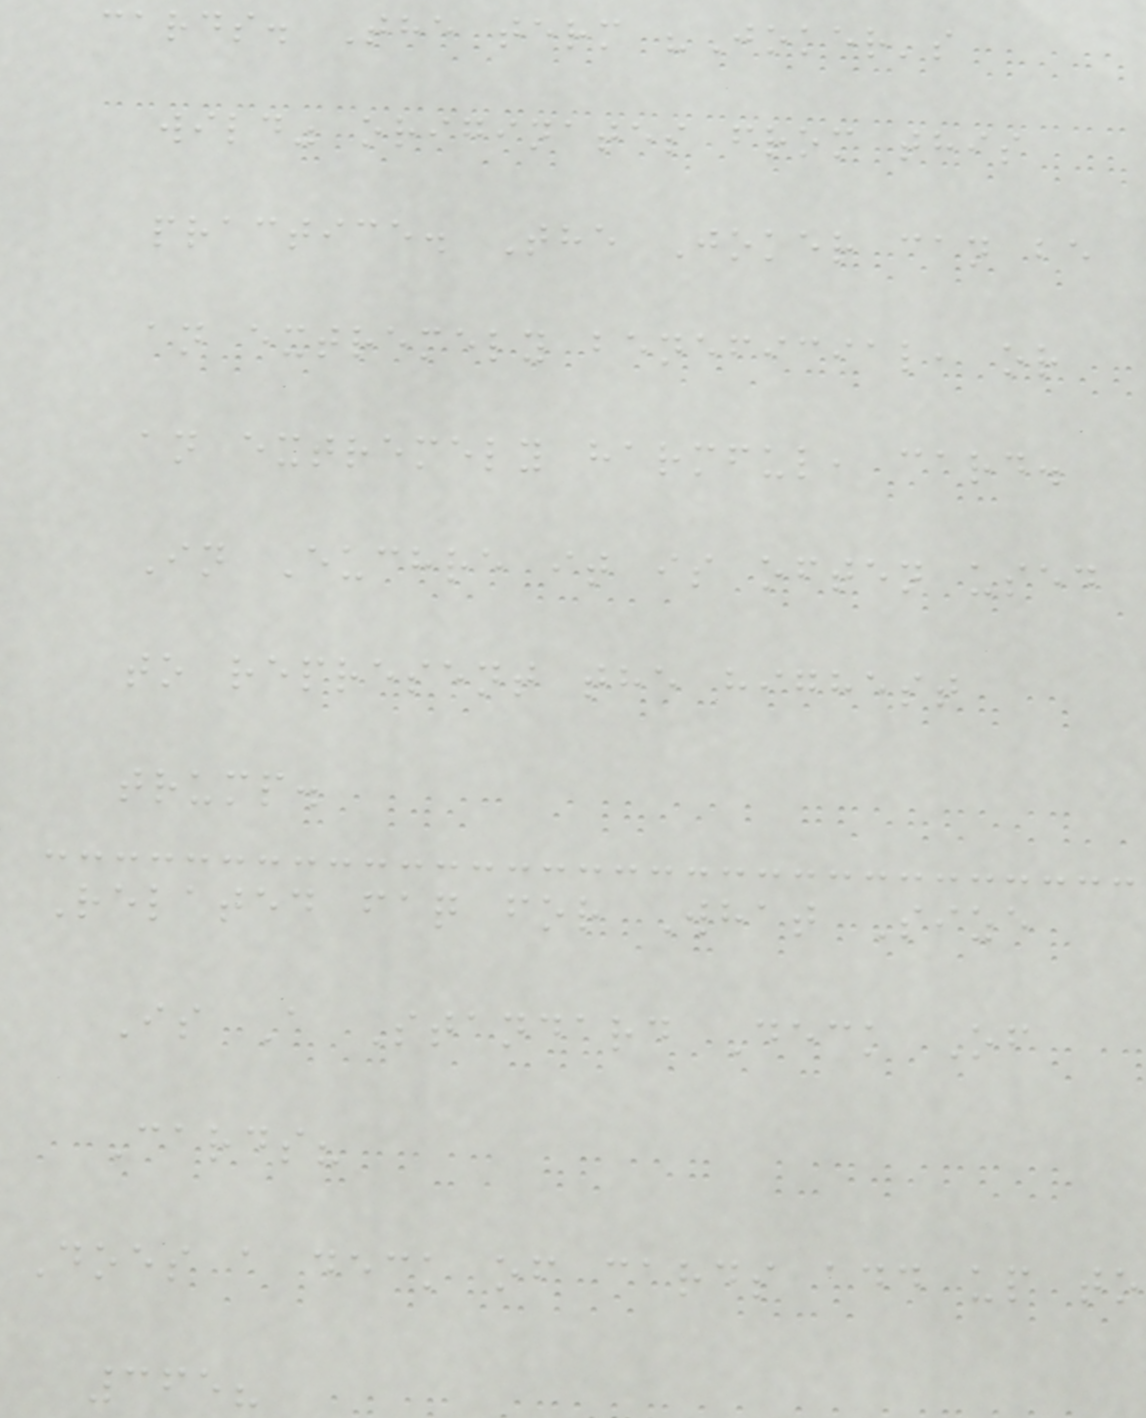cards. The term "Joker's
wild" originates from this
practice. The Joker can be
an extremely beneficial, or
an extremely harmful, card.
In Euchre it is often used
to represent the highest
trump.
Related faq for What Size
Is A Standard Deck Of
Cards?
Does a deck of cards add up to
365?
